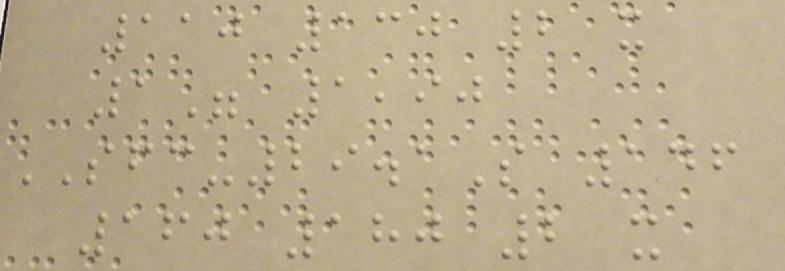110 130 2 x
1" 1,90
SFC-29.1S 146
160 180 2 x
